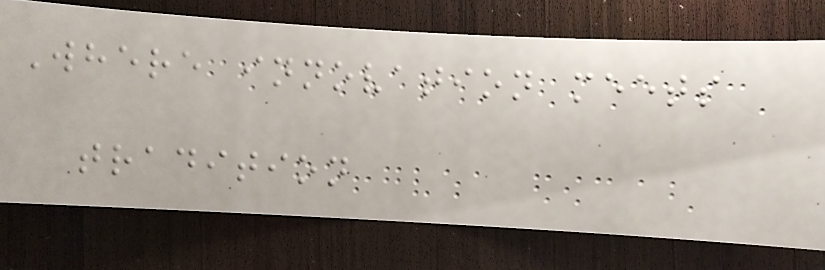Where innovation meets
tradition
